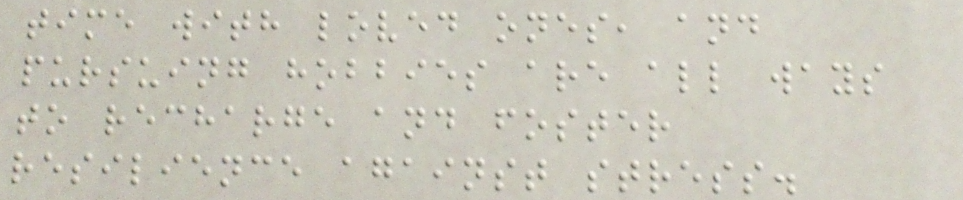time with loved ones, and
pursuing hobbies are all ways
to recharge and foster
resilience against stress.
